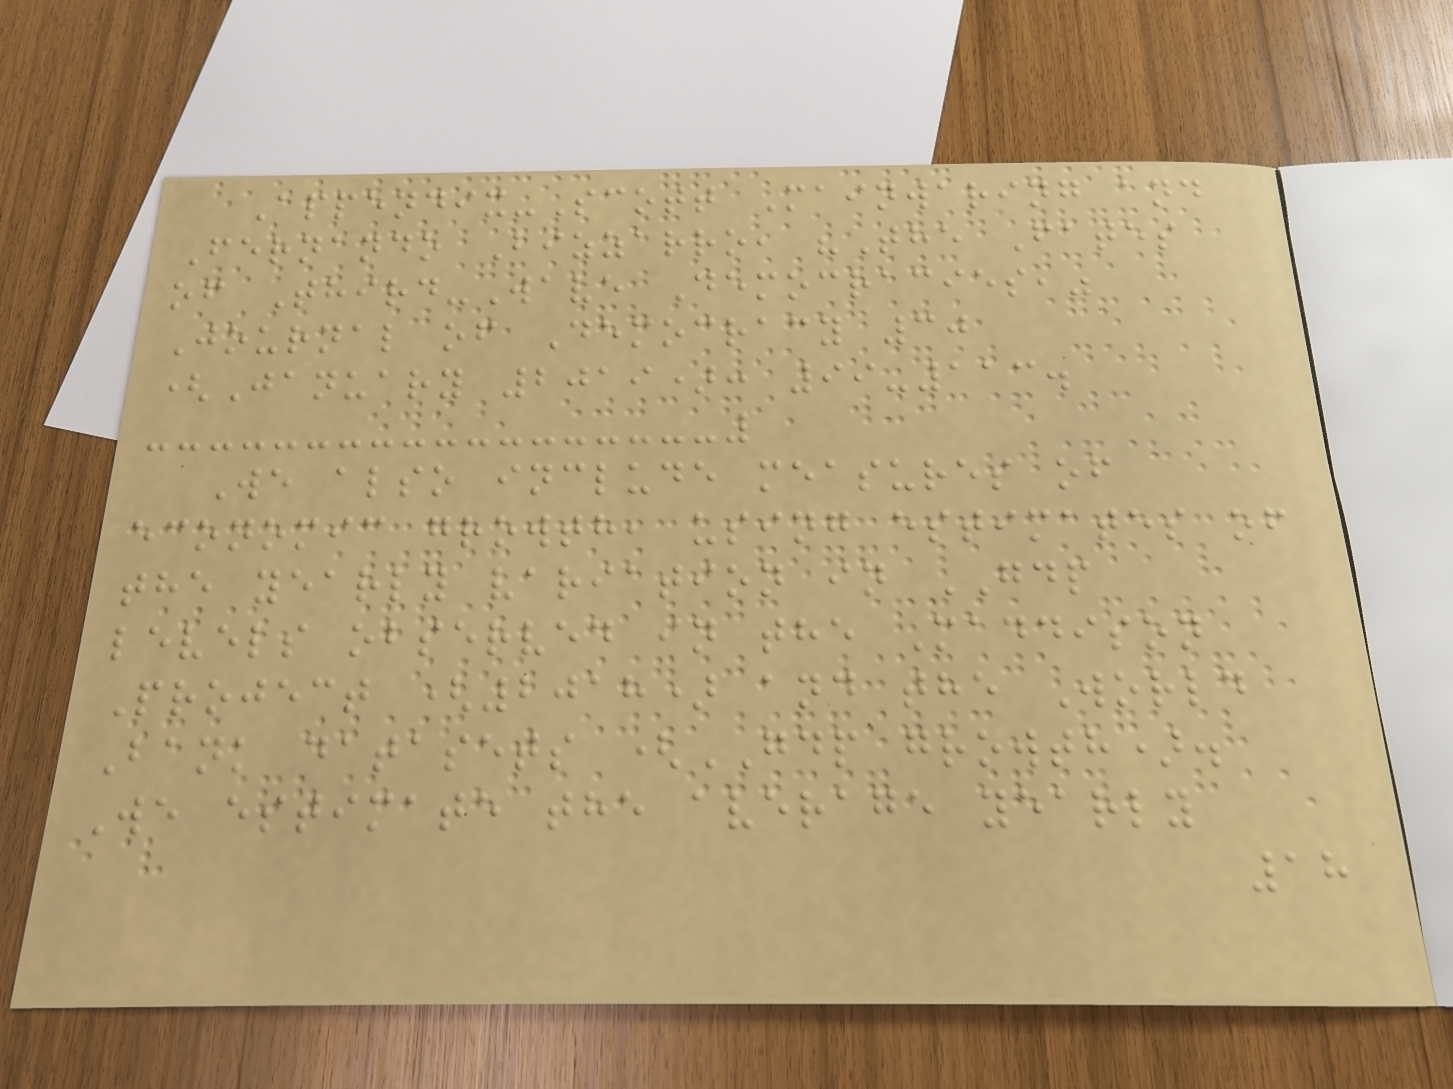Appendix-Scott Mainwaring and
Fernando Bizzarro, "The Fates
of Third-Wave Democracies,"
Journal of Democracy 30
(January 2019): 99-113.
We also include measures of
economic growth, using estimates of
the yearly variation in GDP
levels observed in the Maddison
Project (2018) and the World
Bank datasets (GDP growth).
We estimate the average yearly
18
